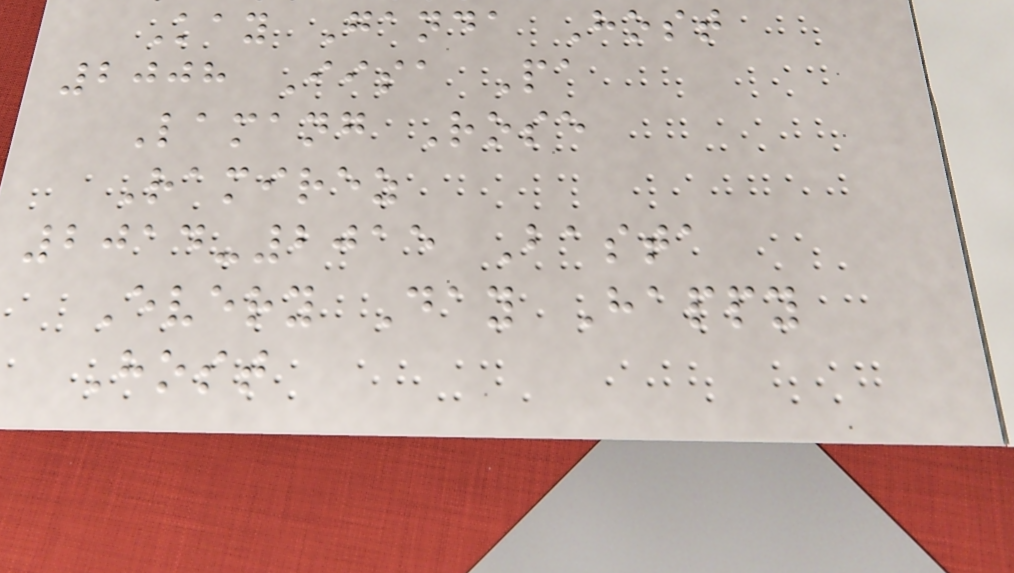Kay Ganda Host
2008 Iisa Pa
Lamang Rose
Ramirez
2014-2015 Basta
Every Day Happy
Host
